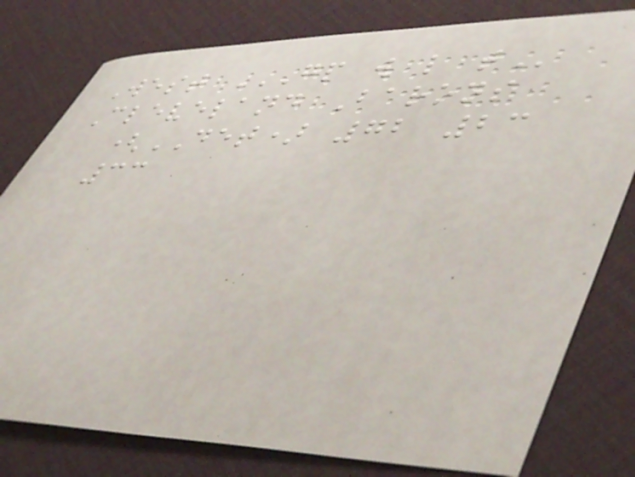West GP W L T
Cleveland Barons
(DET) 72 23
33
